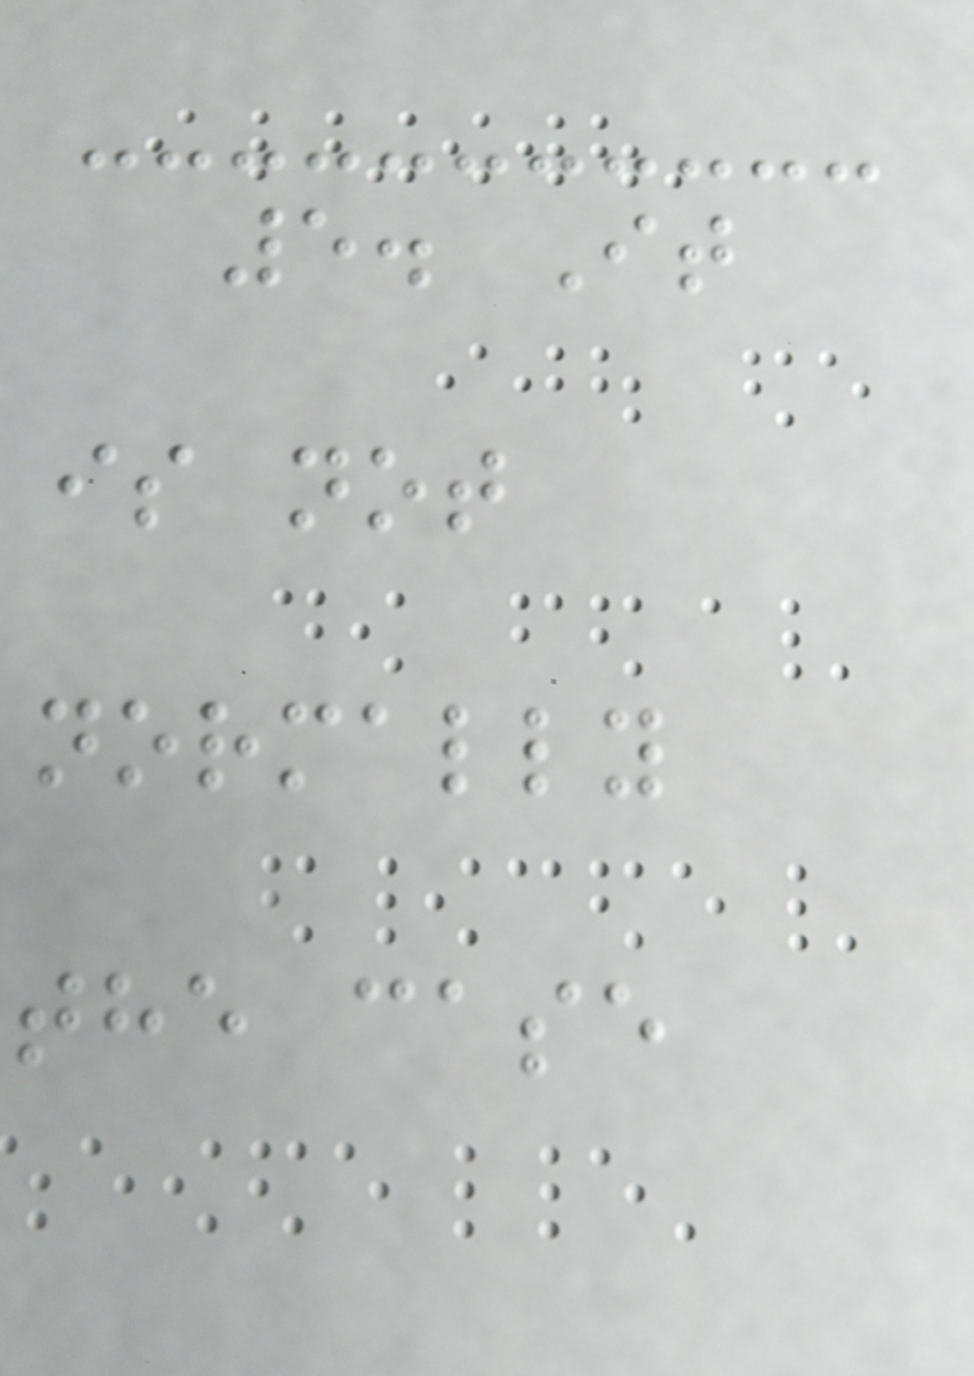5. It
is not
normally
the case
